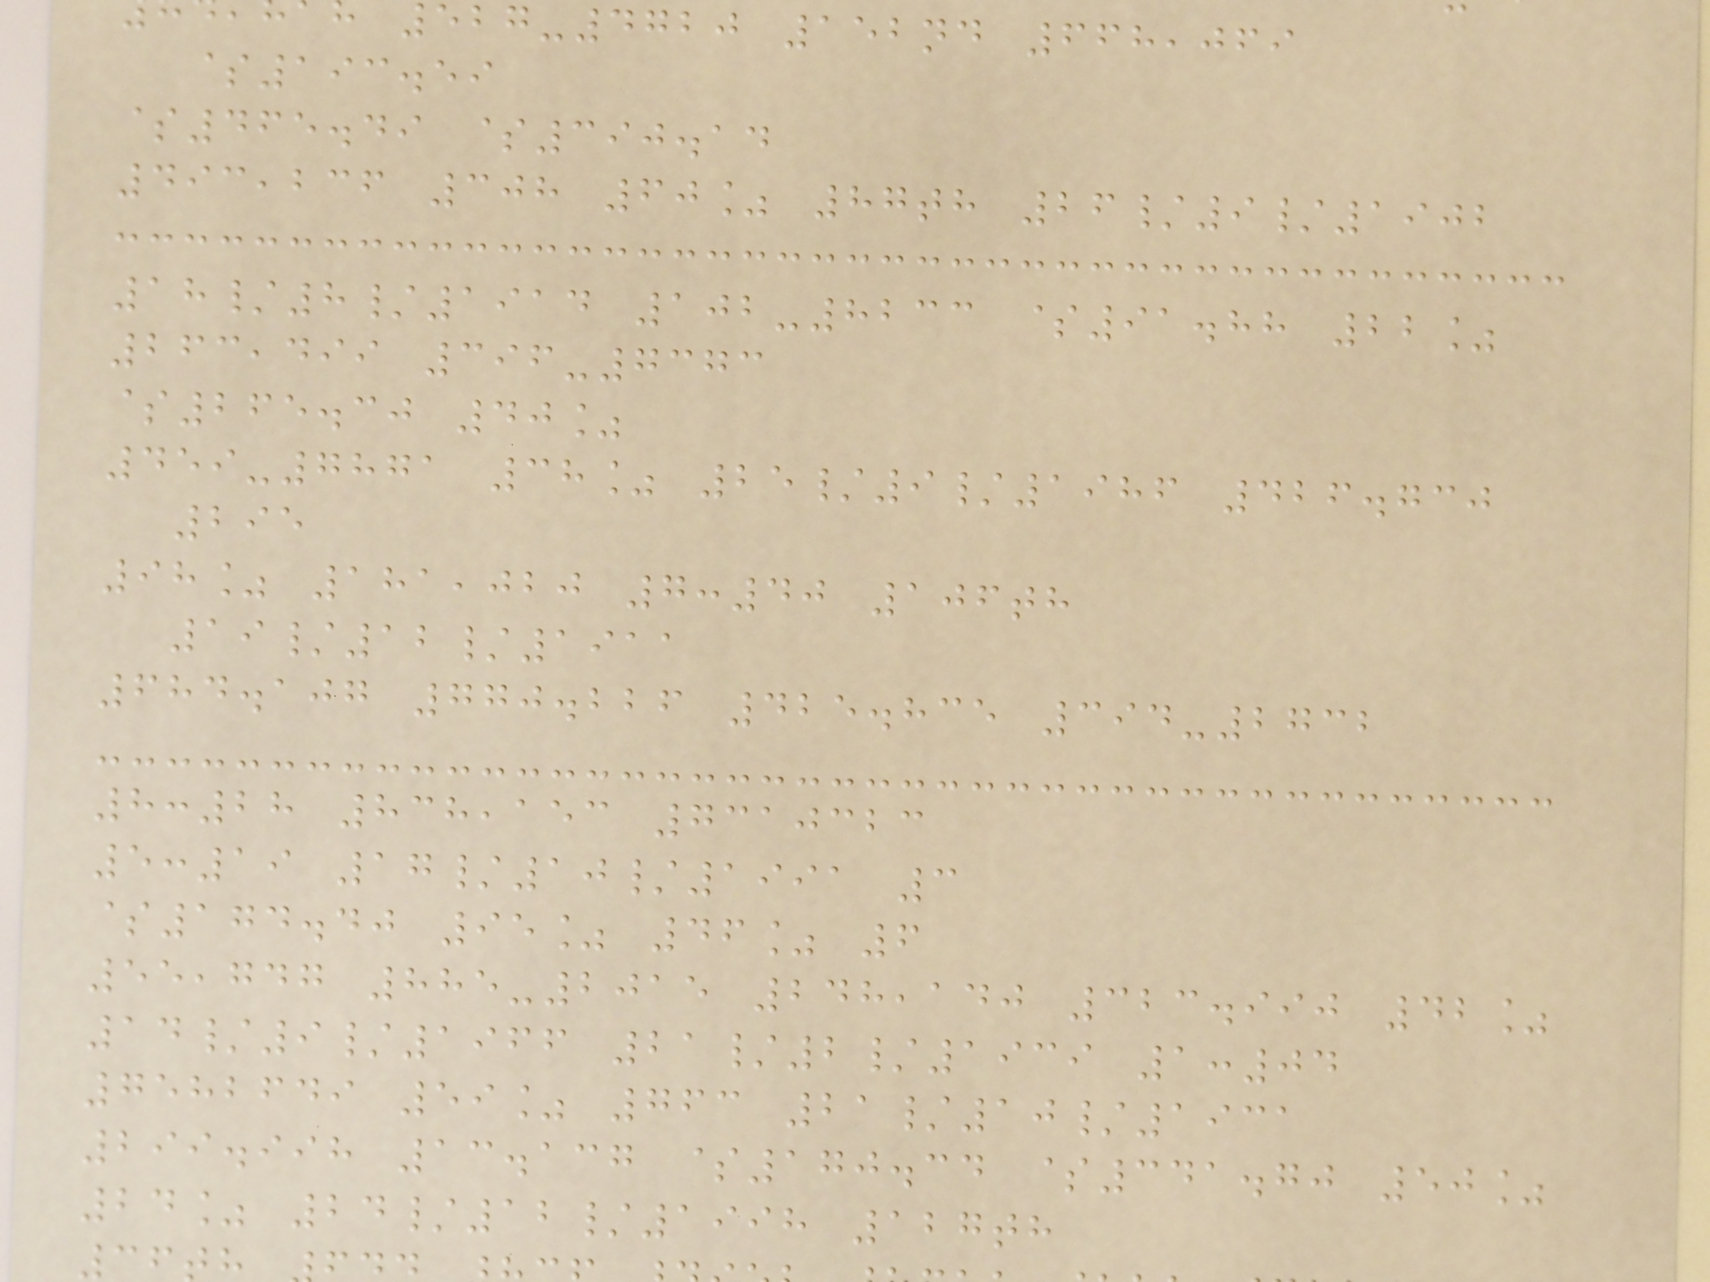527-4720 152nd 668,069
$193.59
$465.49 $390.14
493,236 308 60% 87th 26/9/1902
18/8/1914 102-8233 $91.88 22%
263,499 396-7373
$265.30 40%
459-7871 38% 25/9/1986 426.730
295
98% 181,020 7:40 106th
19/12/1911
684.107 770.226 425.835 394-2732
8:28 838,153 7310323
5:19 17/10/1991 3
$174.40 95% 46% 6
55,747 885-2015 248,140 323.990 42%
14/9/1966 21/2/1939 1:04
7582649 59% 763 21/10/1931
299.998 13.137 $170.34 $341.70 50%
24% 24/12/1998 127th
